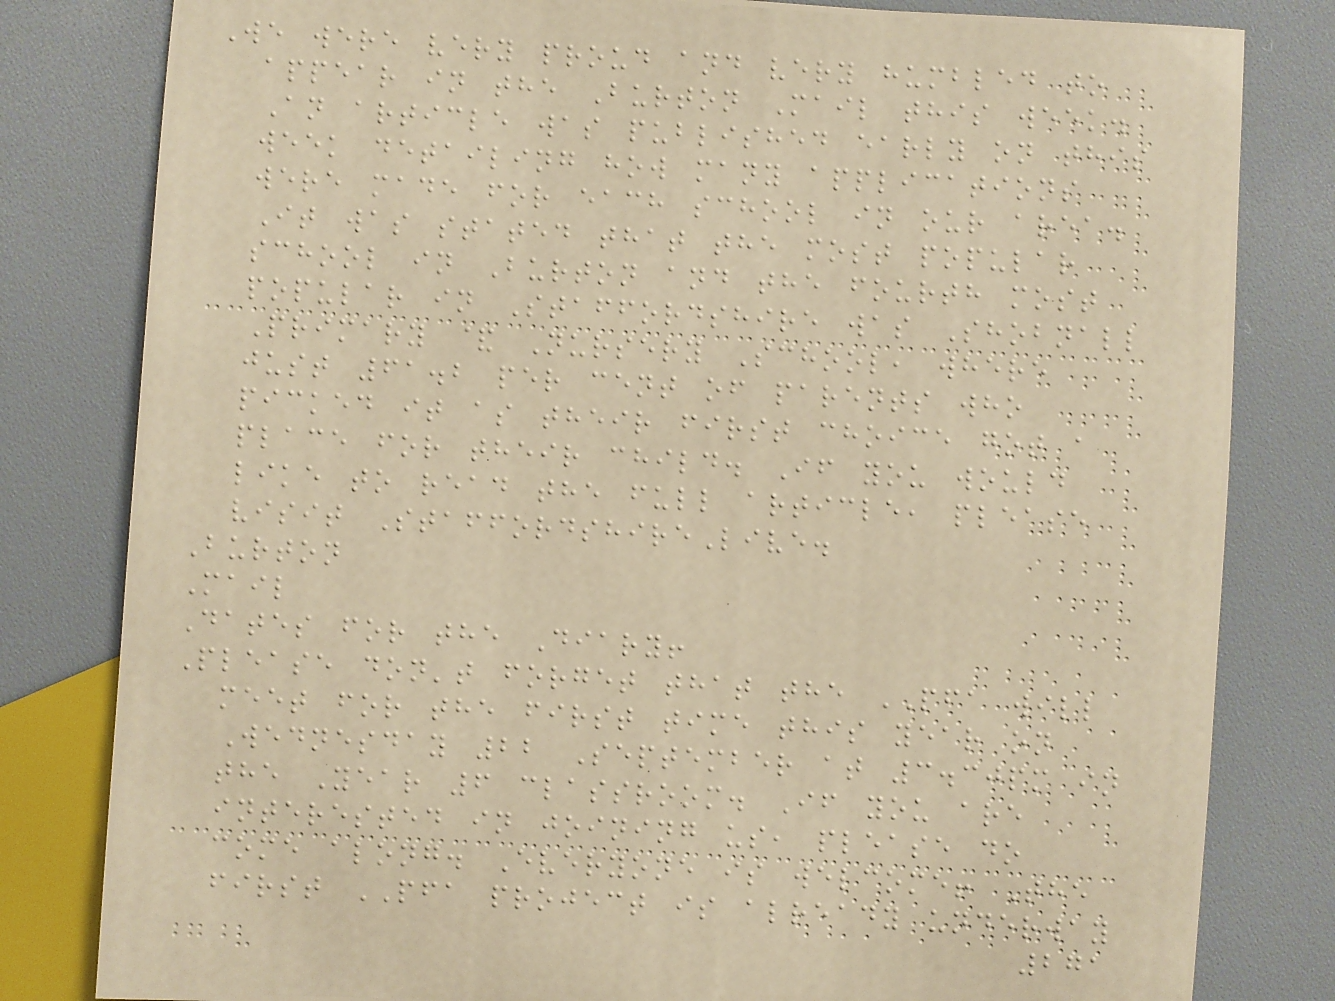We were very proud and very humbled to
appear in the Burton Mail this week.
An article was published early on this
week detailing how many applications
were made for each school in our area.
It was stated that the most popular
school in Burton and the fourth most
popular in Staffordshire was Shobnall
Primary & Nursery School, where
just 61.2 per cent of parents who
picked it as their first choice got a
place for their child. If you would
like to read the full article, please
visit StaffordshireLive.
Burton
Mail
Dates for the Diary!
Please don't forget that the PFA will
meet for the first time this year on
Wednesday 22 September at 3.30pm in
the Year 6 classroom. If you are
interested in joining us, please do
come along. Everyone is welcome! The
first PFA project is already underway
271
